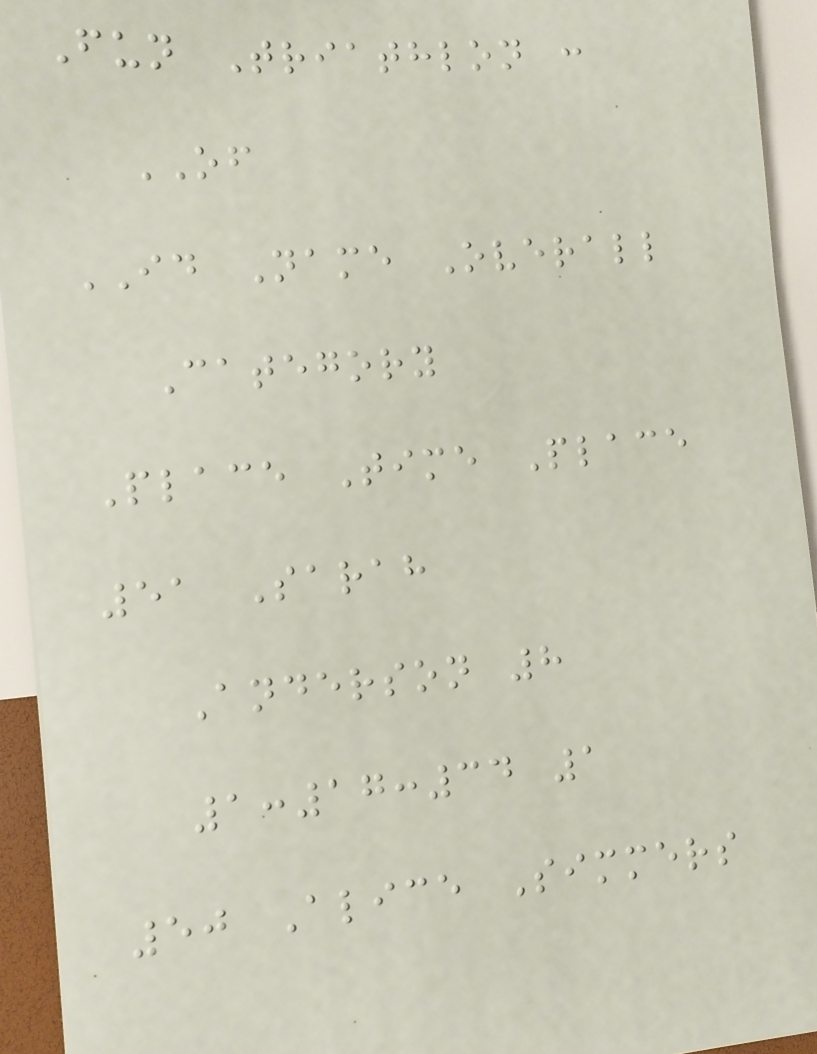Fun Triathlon :
OF
ID Name Overall
Category
Place Time Place
51 Sarah
Anderson 8
1:17:34 1
50 Alice Simmers
